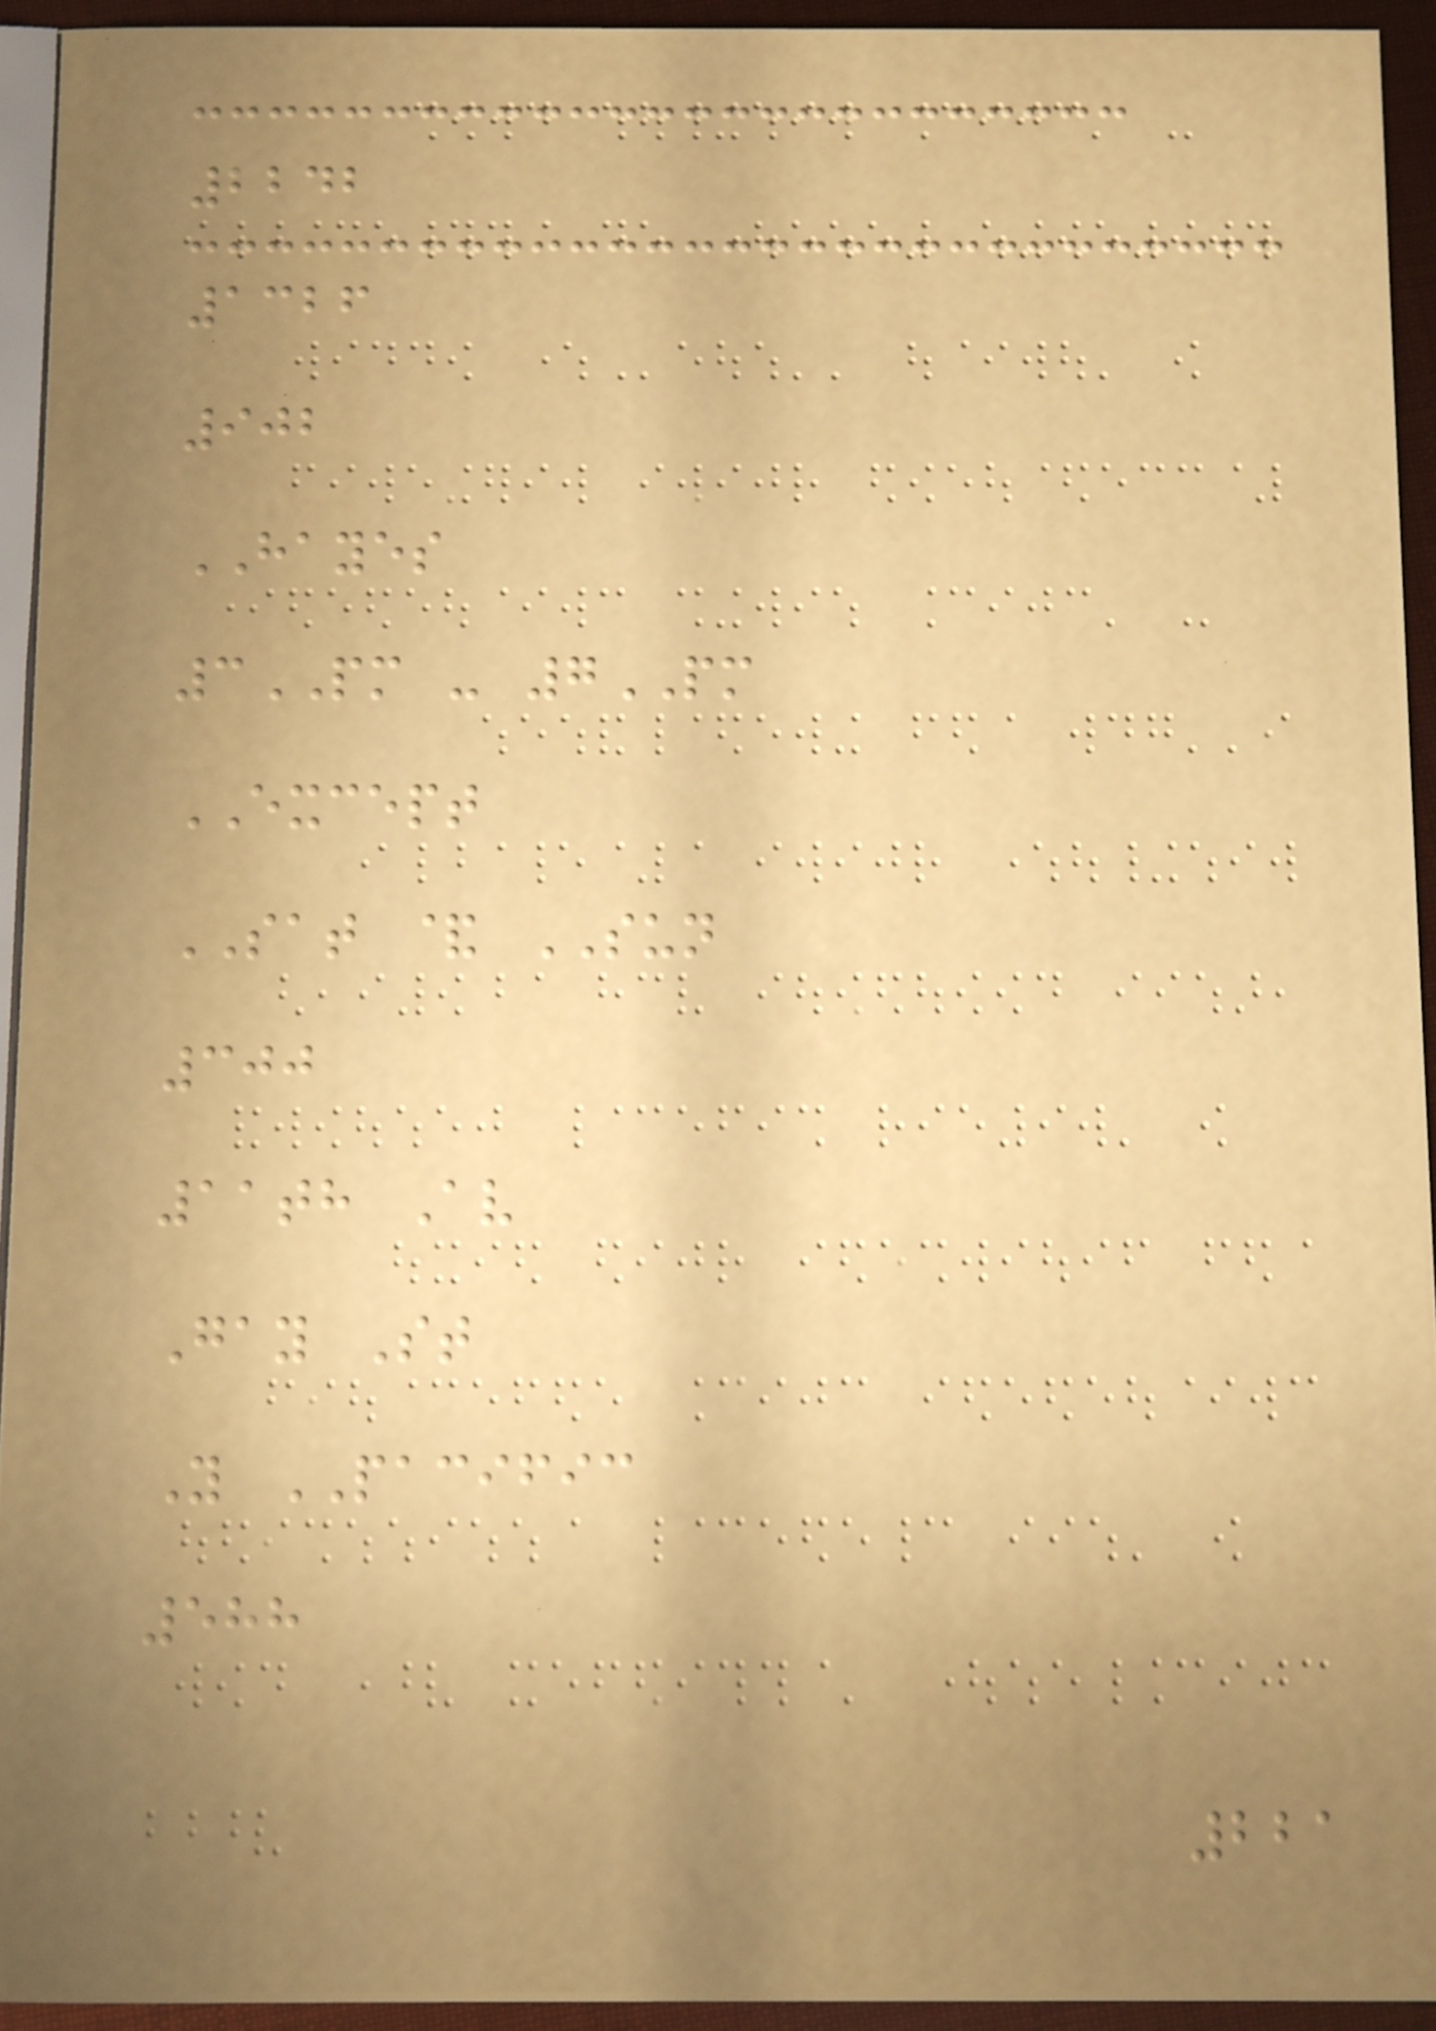2242
1326
902
HAYES
3PM - 7PM
EXCEPT
SAT & SUN
300
11th Av
Gay St
Y PACIFIC
588
221
